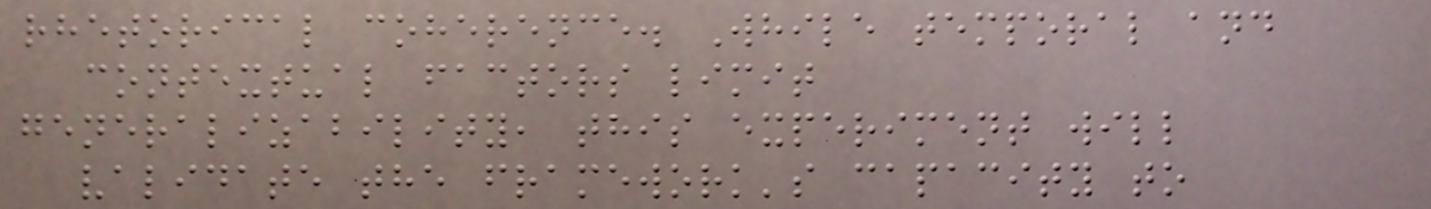rhetorical coherence. While temporal and
contextual factors limit
generalizability, this experiment will
validate the framework's capacity to
